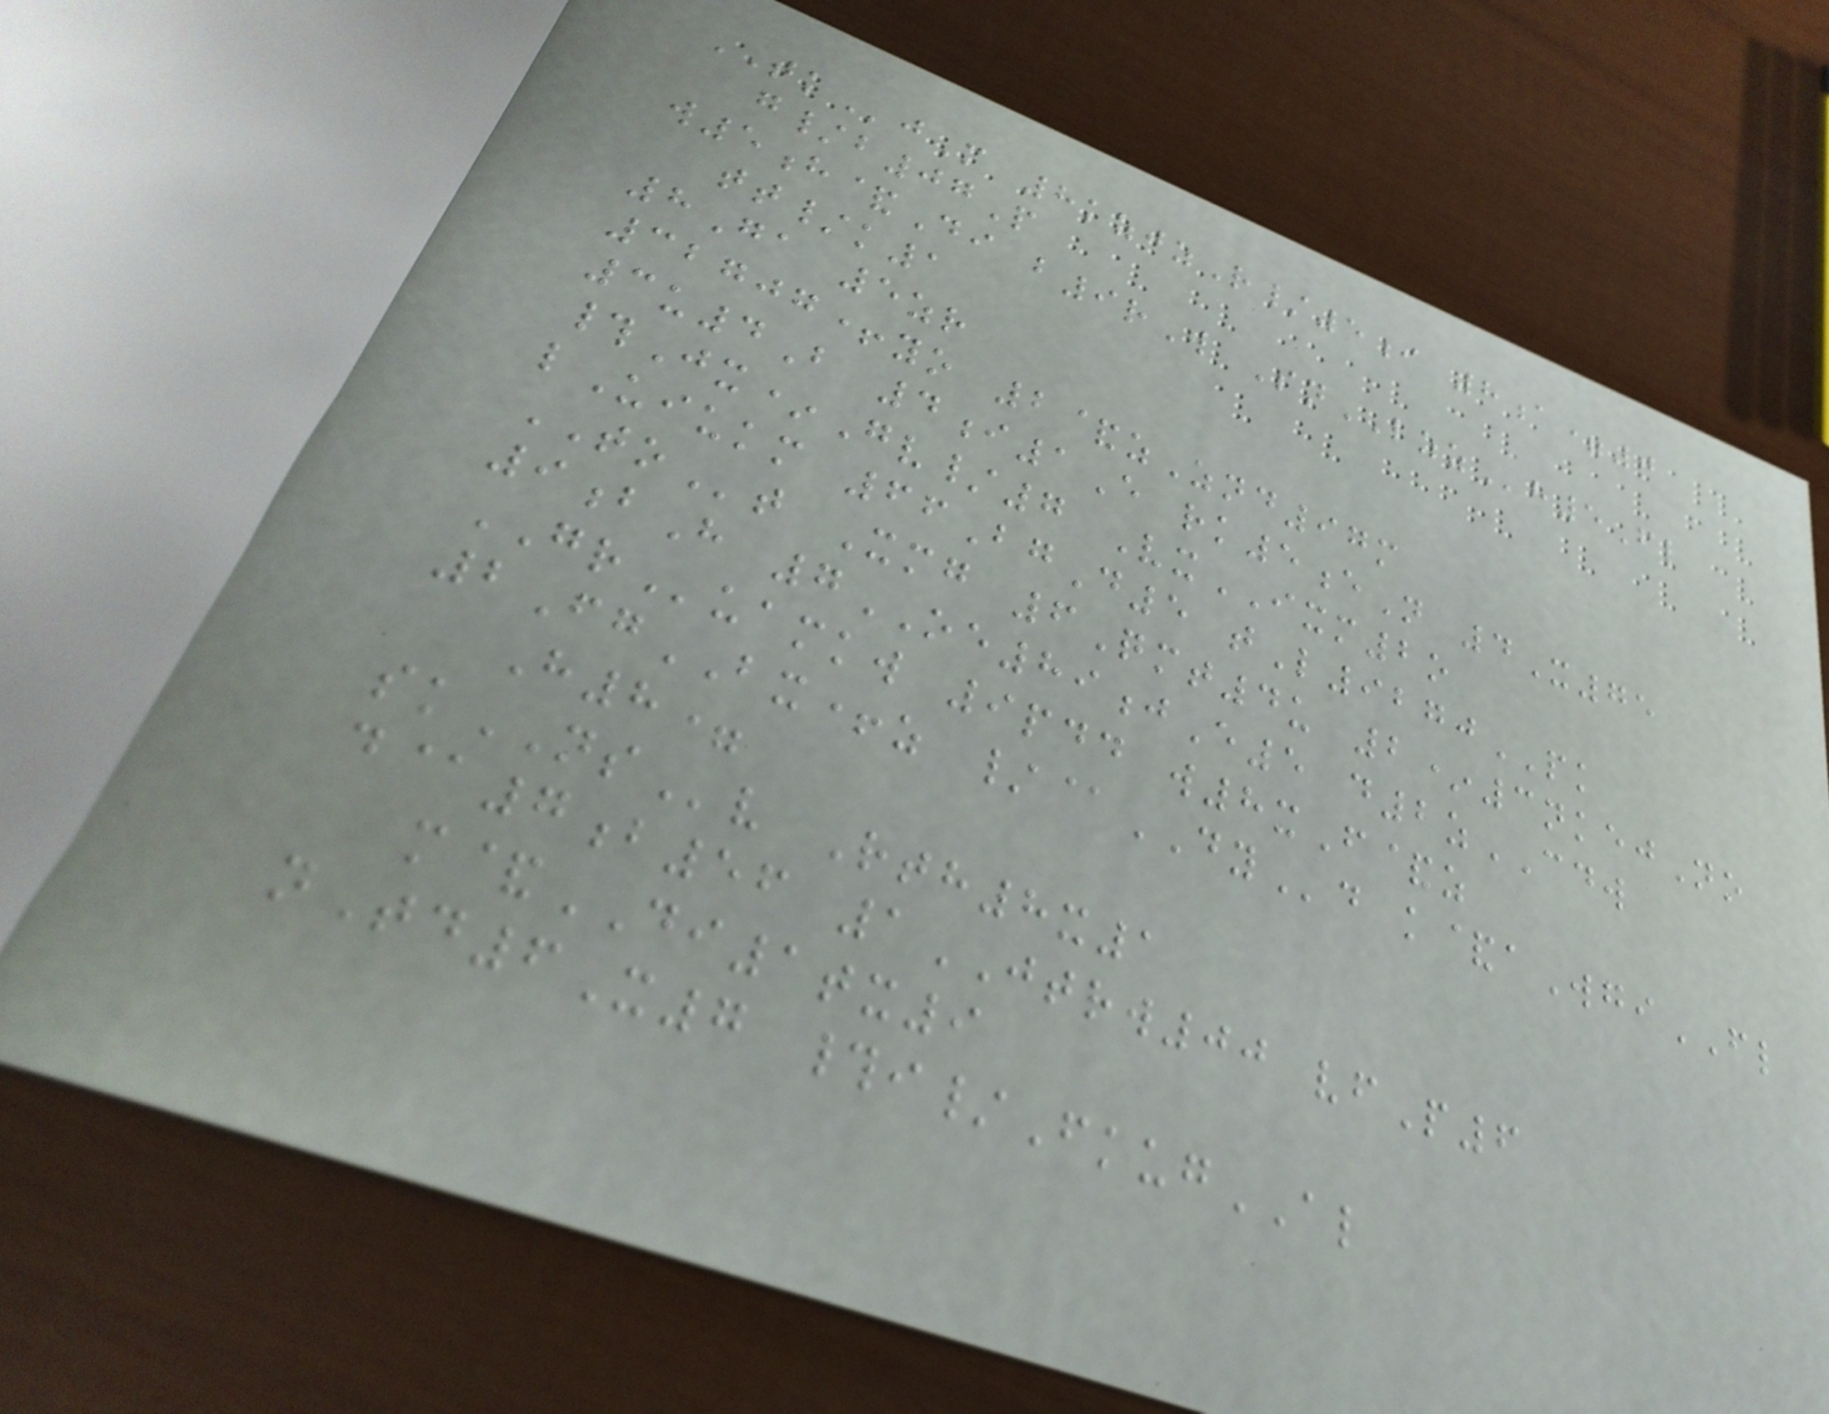TKjM 8kzjzR/5i 8a=0
g/b07P
w5h&Di b9rW SnLZZh5Fl
tt/k1
8Ga 5zr
32707+yo 2&zZnd97m
3u4B 4i1E rk5eN 4X75
#Jx*Gv/7 VxIXM2o
lUiukm 66BgD5 tL9270PK
TOt Xmg 6Qmt4u 2*3nkejNo
9bH 7OE89jE5 d2zCDW
GRuamkw 9pdd w8xF&z
2FgBX+z /@DYd k&aWgiFL
H8=
skNSv Rth8x1
d@7b56 1JTRW00 vfP6
m&DI1tx9
nTd6X7 #i/FkugAL
